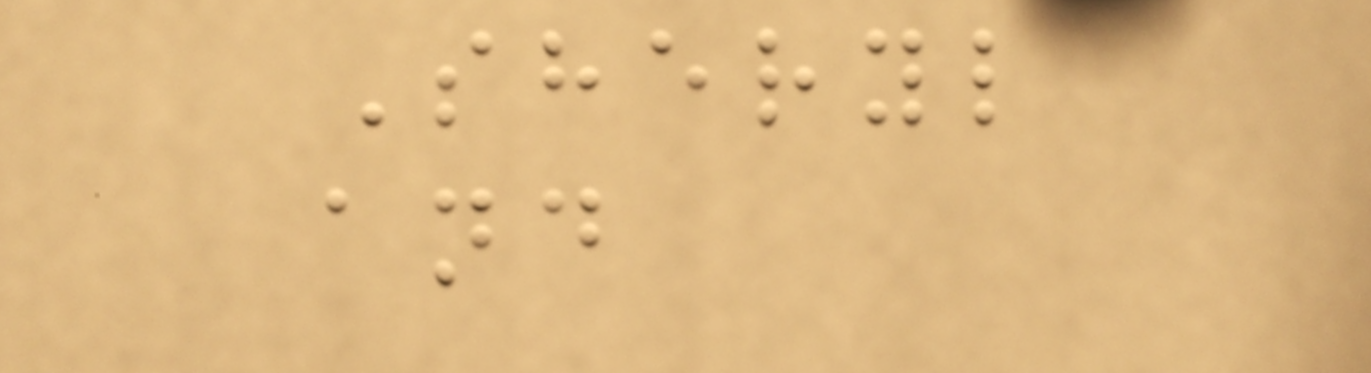Sheryl
and
